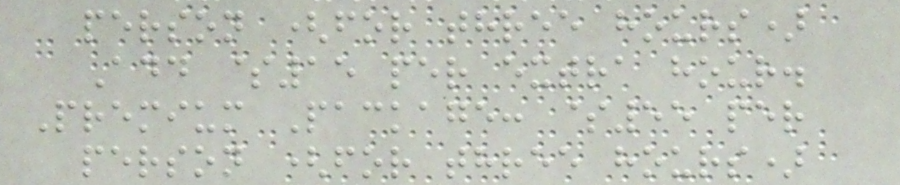person (for three hours)
Add $15 per extra hour.
Premium Package: $55 per
person (for three hours)
